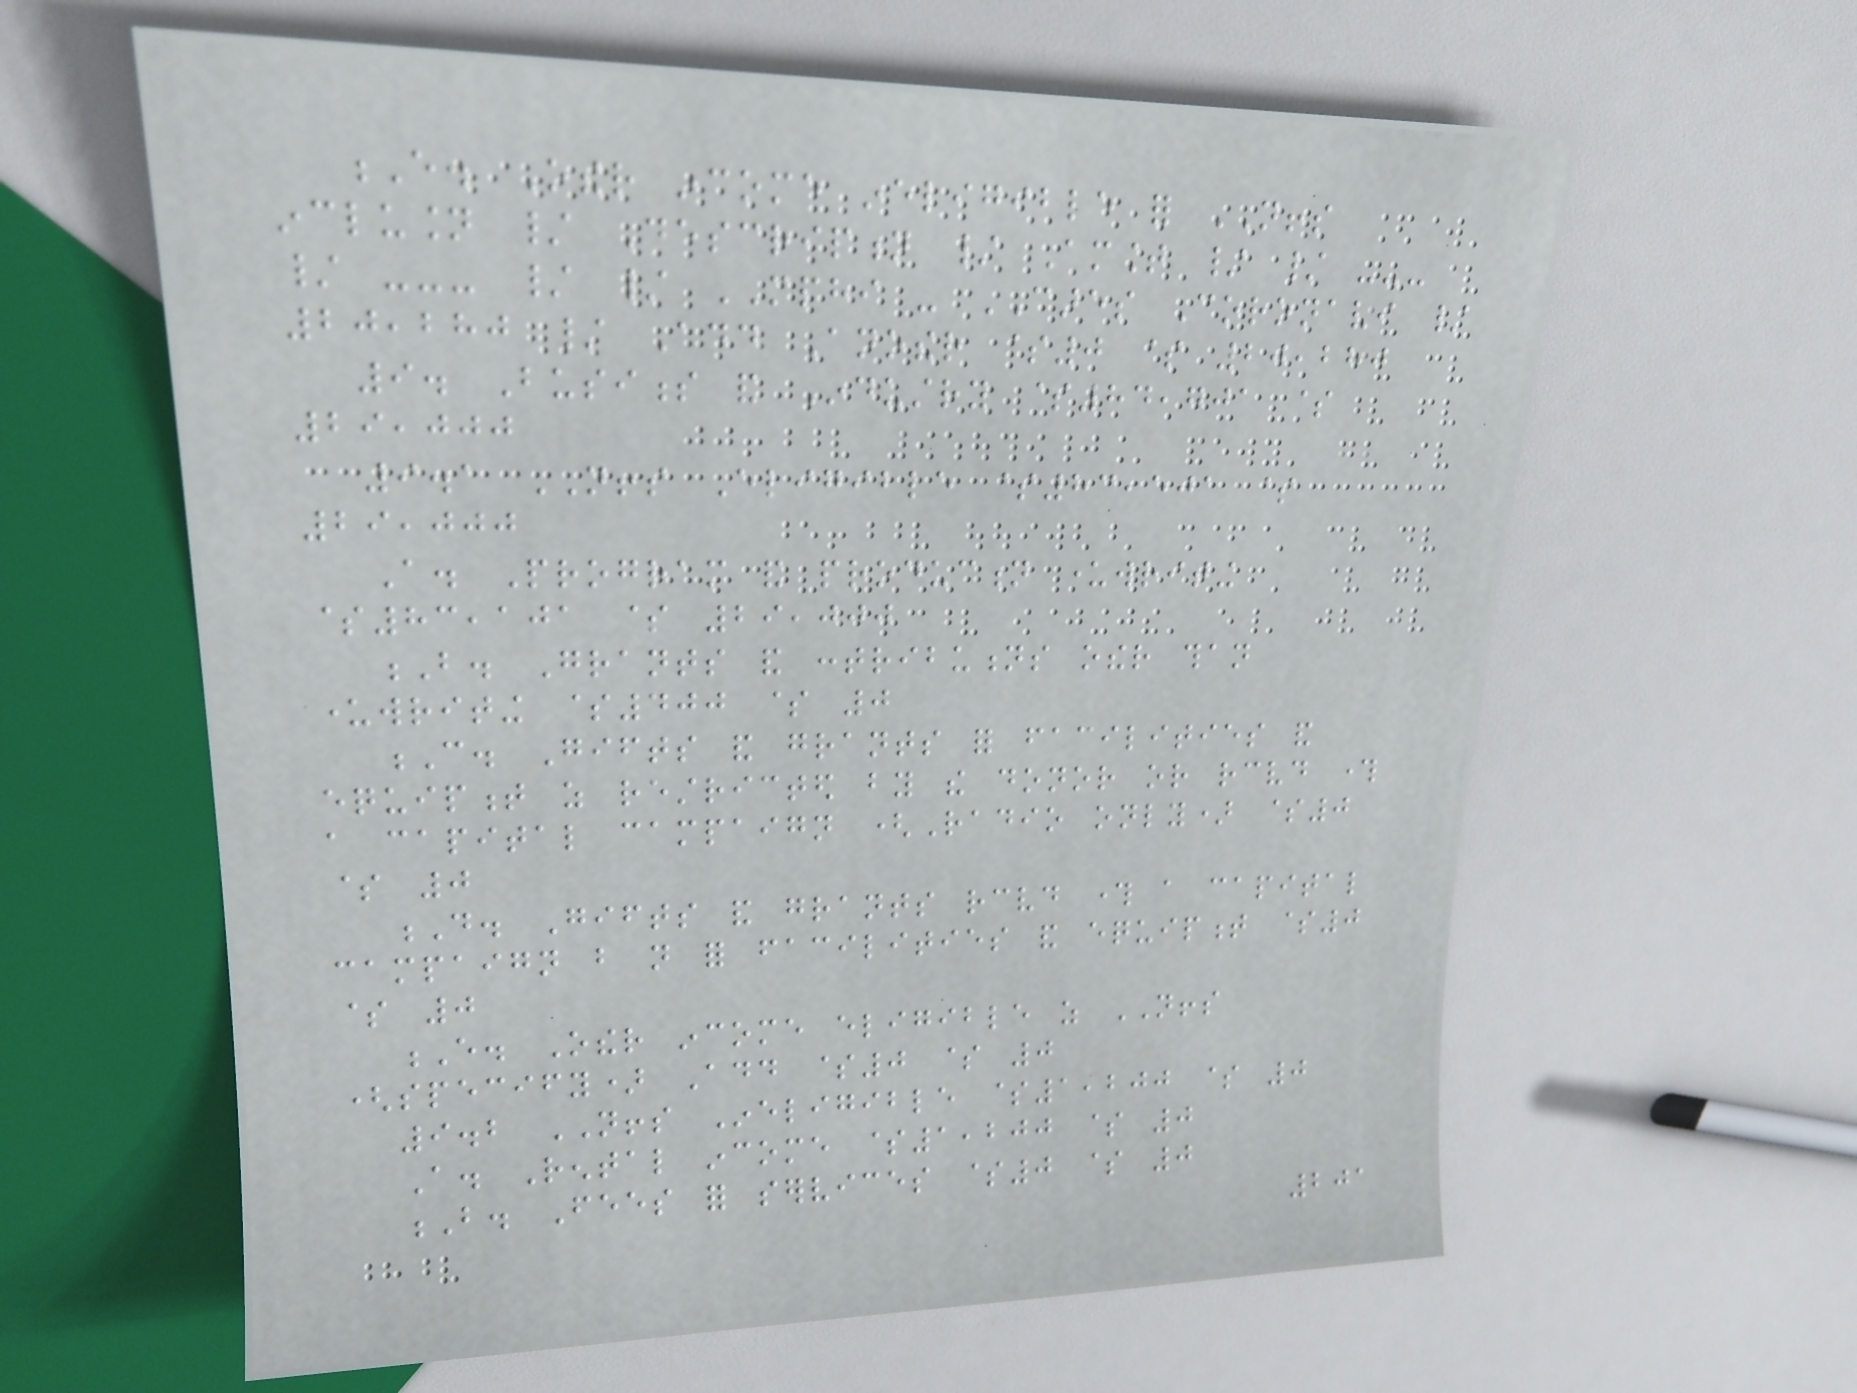E. Other income ineligible for NFFS
inclusion / Description / Amount / / ---
/ --- / / MPHI - CARES Coronavi /
20,280 / Add Another $0 $ 20,280
9. Business and Industry $84,701 $
29,000
9.1 NFFS Eligible $83,501 $
29,000
A. Program and production underwriting
$83,101 $ 29,000
B. Grants and contributions other than
underwriting $400 $ 0
C. Gifts and grants for facilities and
equipment as restricted by the donor or received through
a capital campaign (Radio only) $0
$ 0
D. Gifts and grants received through a capital
campaign but not for facilities and equipment $0
$ 0
E. Other income eligible as NFFS
(specify) Add $0 $ 0
9.2 NFFS Ineligible $1,200 $ 0
A. Rental income $1,200 $ 0
B. Fees for services $0 $ 0
201
